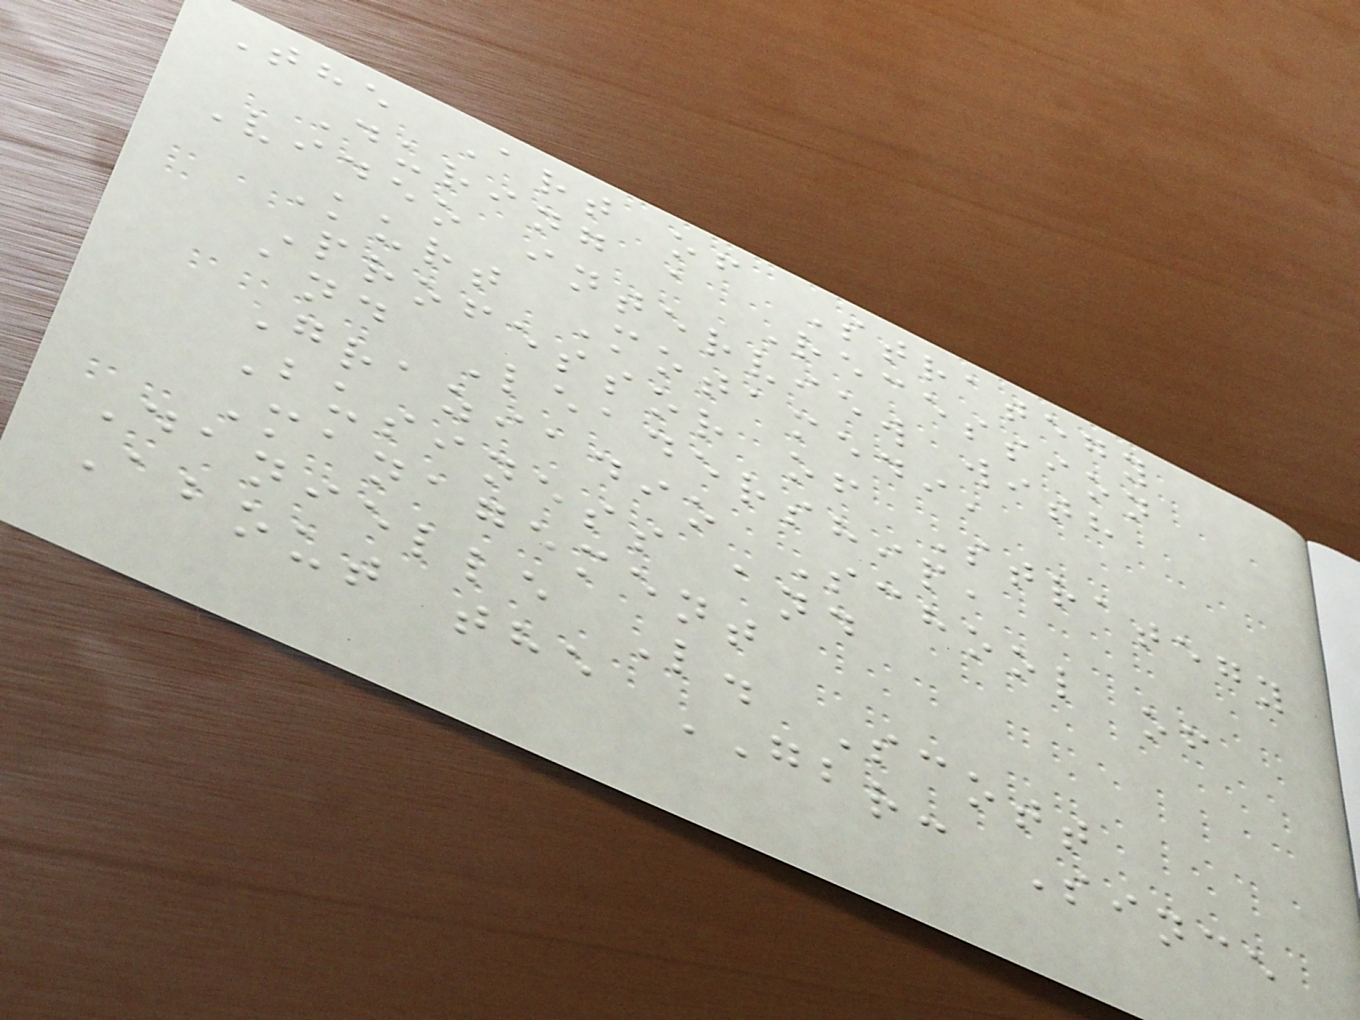The Art of Strategy
During a Recession
Video interview with
Kurt Motamedi,
Professor of Strategy
and Leadership,
Graziadio School of
Business and
Management
Danielle L. Scott
About the GBR: Since
